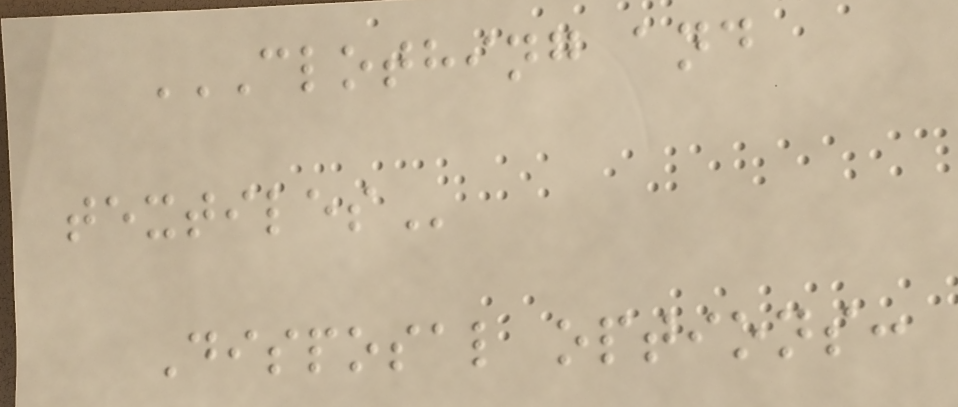CLOTHING AND
TEXTILES
Disposal options:
